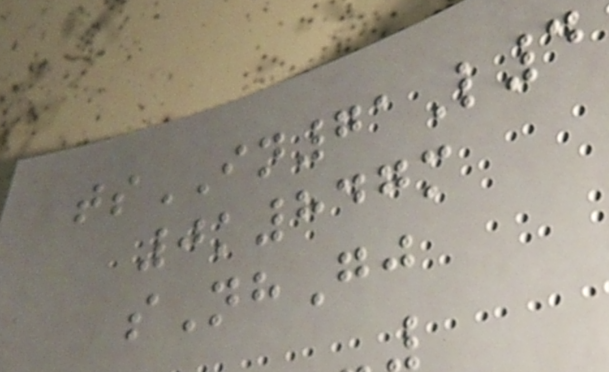tsIN71L4
0k847m
sNhGj
